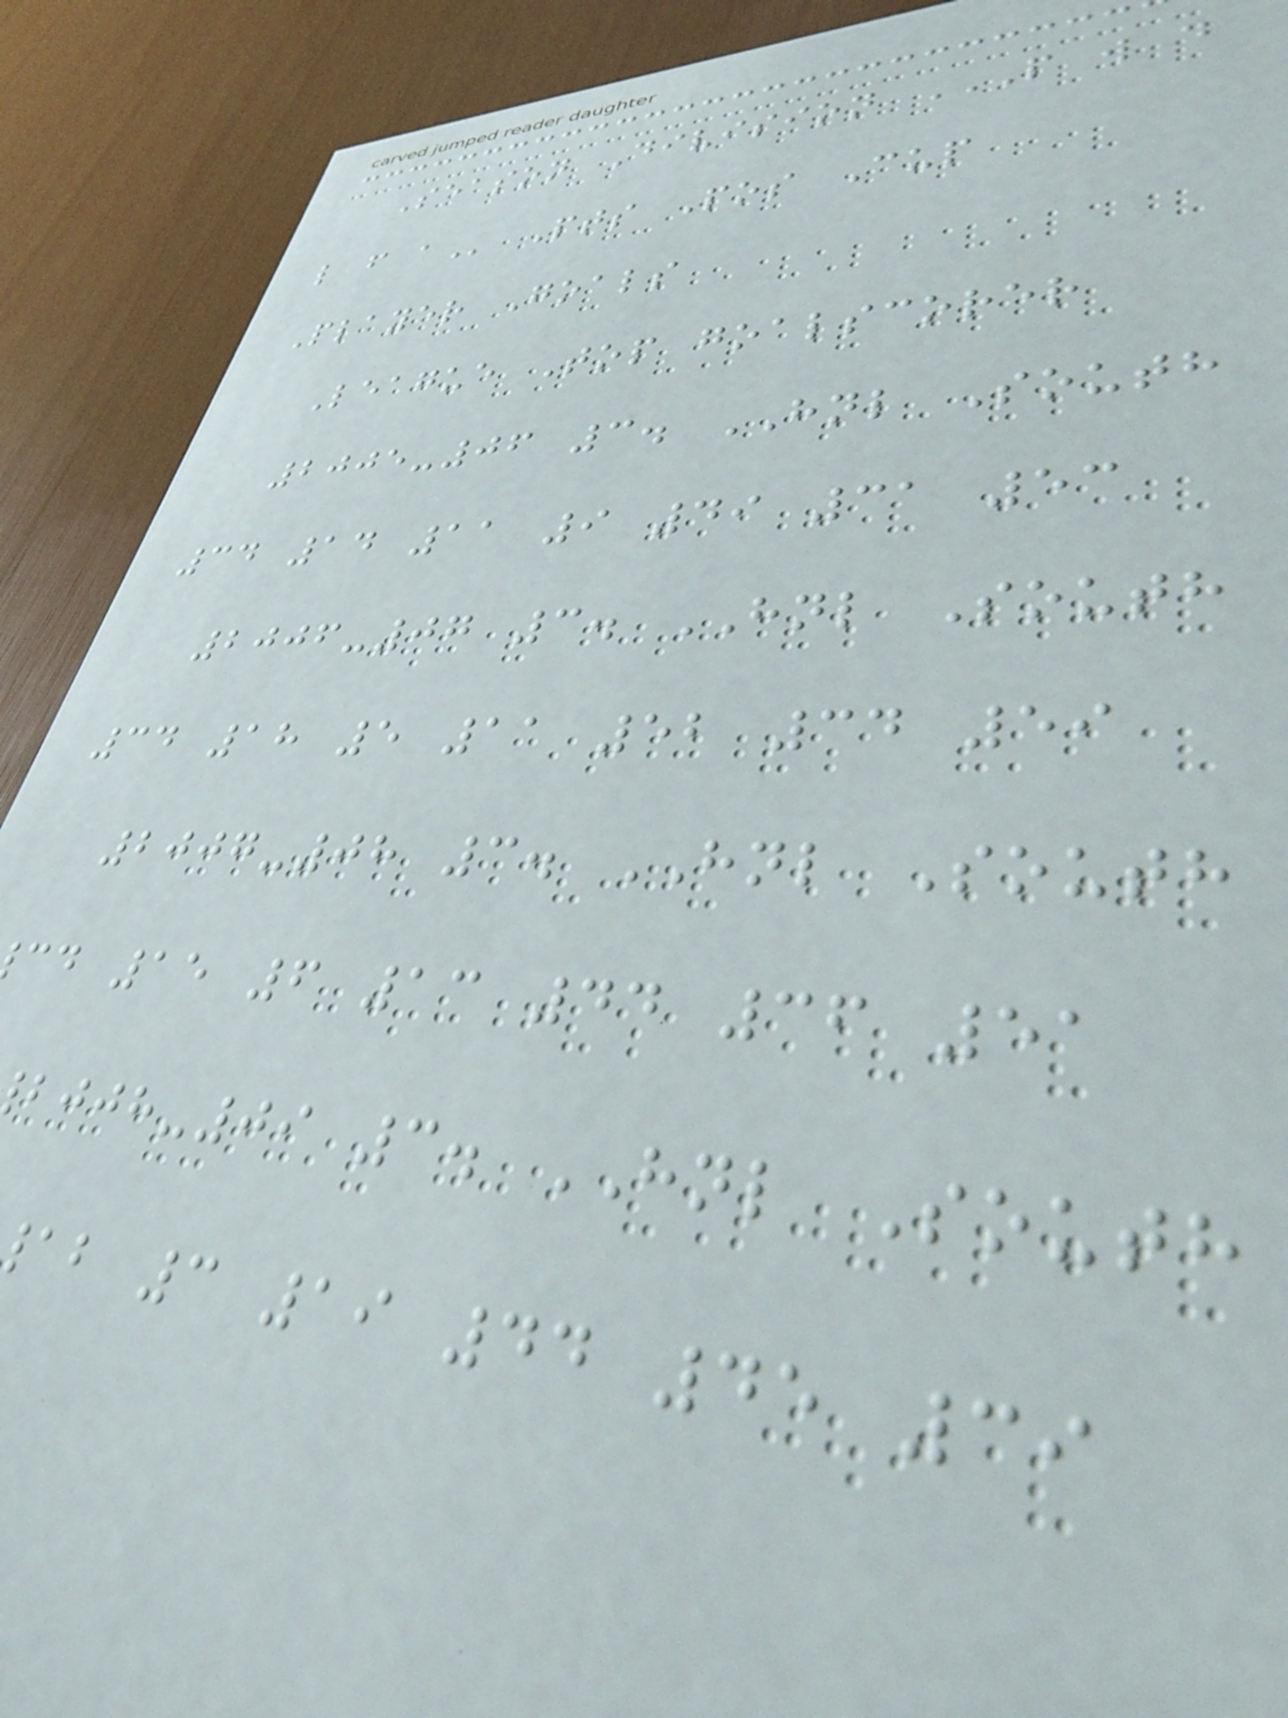Season Division P W D
Player Goals
League Top goalscorer
2005-06 3. HNL South
34 14 11 9 49 31 53
2006-07 3. HNL South
34 18 5 11 52 34 59
2007-08 3. HNL South
cd 15 6 13 44 36 51
-09 3. HNL South
ab 3 19 44 45 39
